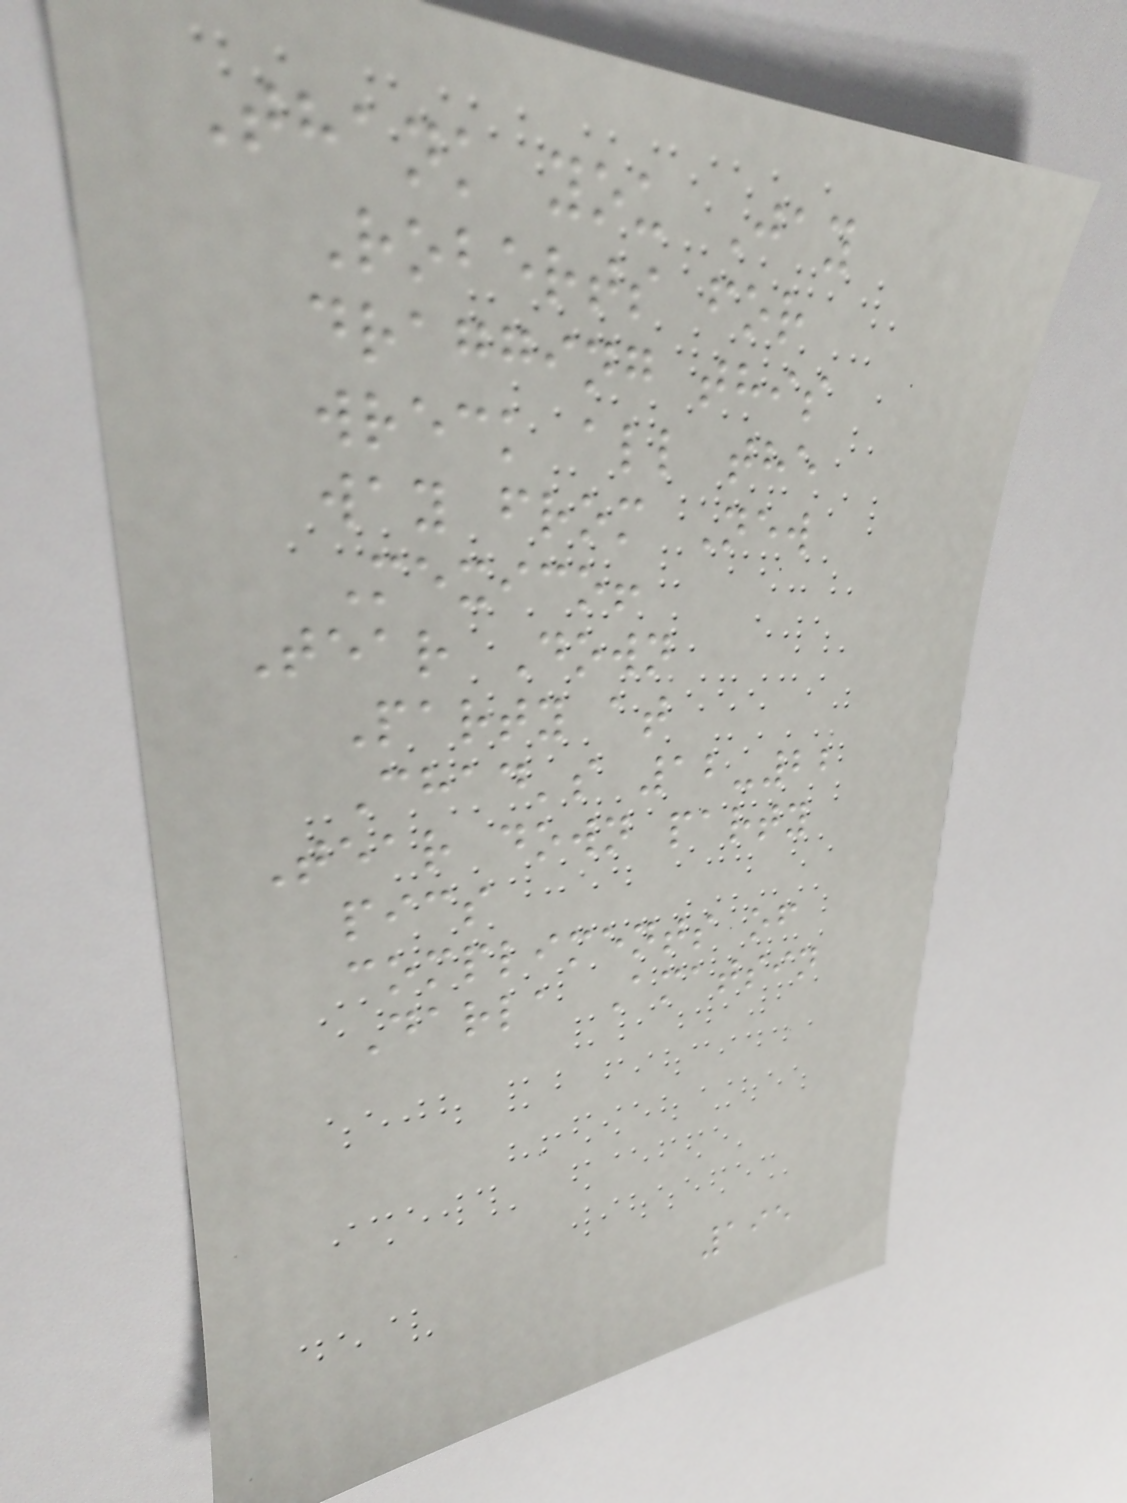Thank you Jay
Roberts for
dragging this
wreck all the
way from New
Mexico!
Tear Down
Party at
Chad's 12-22
Tear down party
pics
compliments of
Darla Amatsin
195
